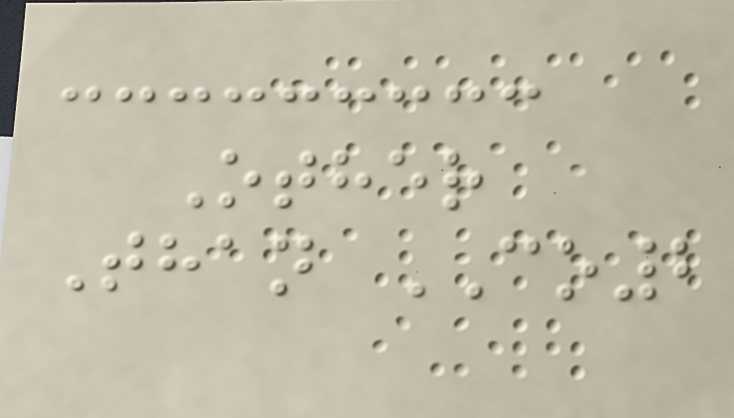Other
Than CO2
